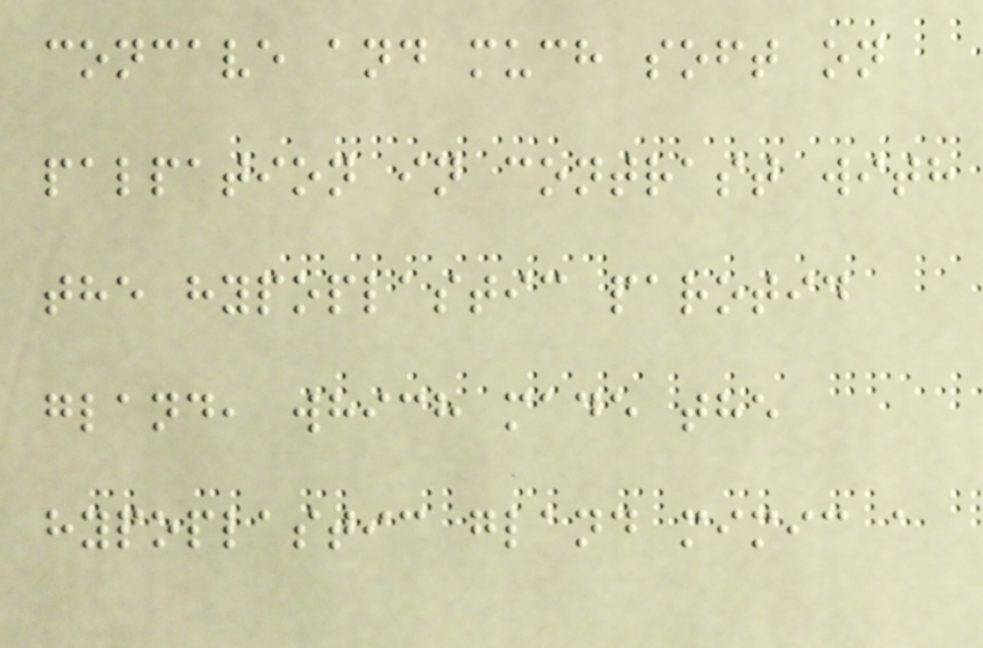concave and much soft on
palpation in contrast with
the hypoplastic parotid
gland, which made the
hypoplastic gland mimic a
